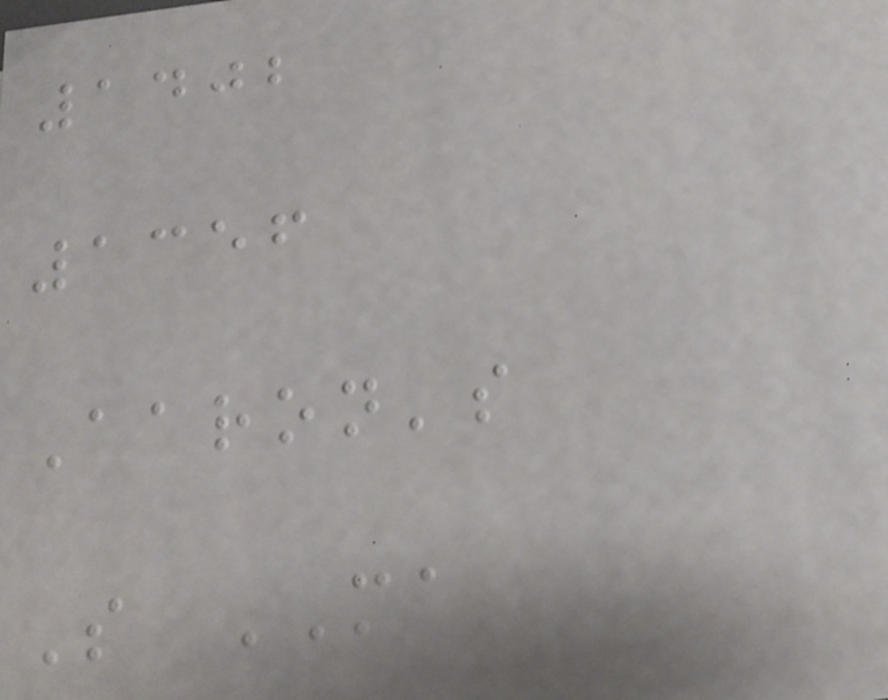1402
1356
Aaron's
S MA
